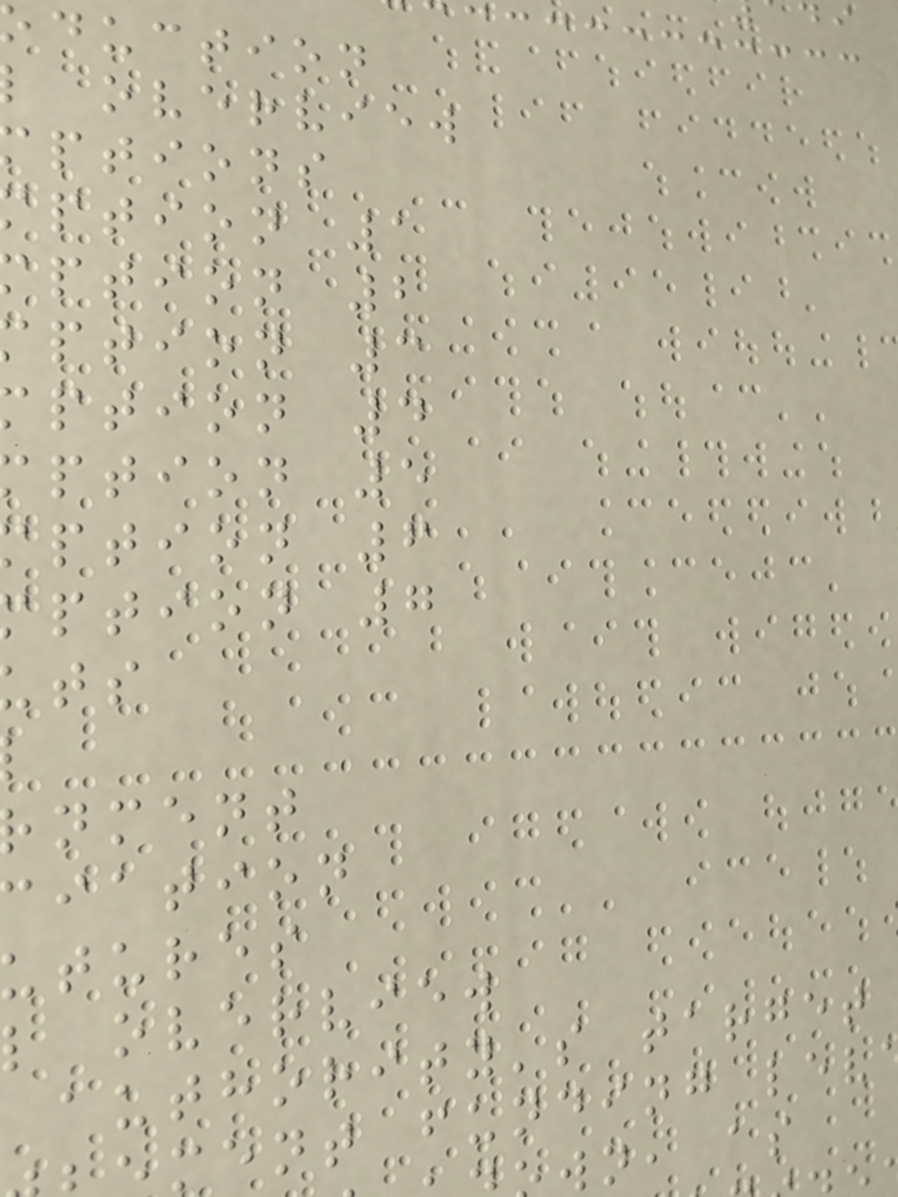duction
overview
ptions
ption 1
ption 2
ption 3
ption 4
ption 5
ption 6
ption 7
nment
iation
utures
l overview
authority's target
ment funding lev
wn, as
